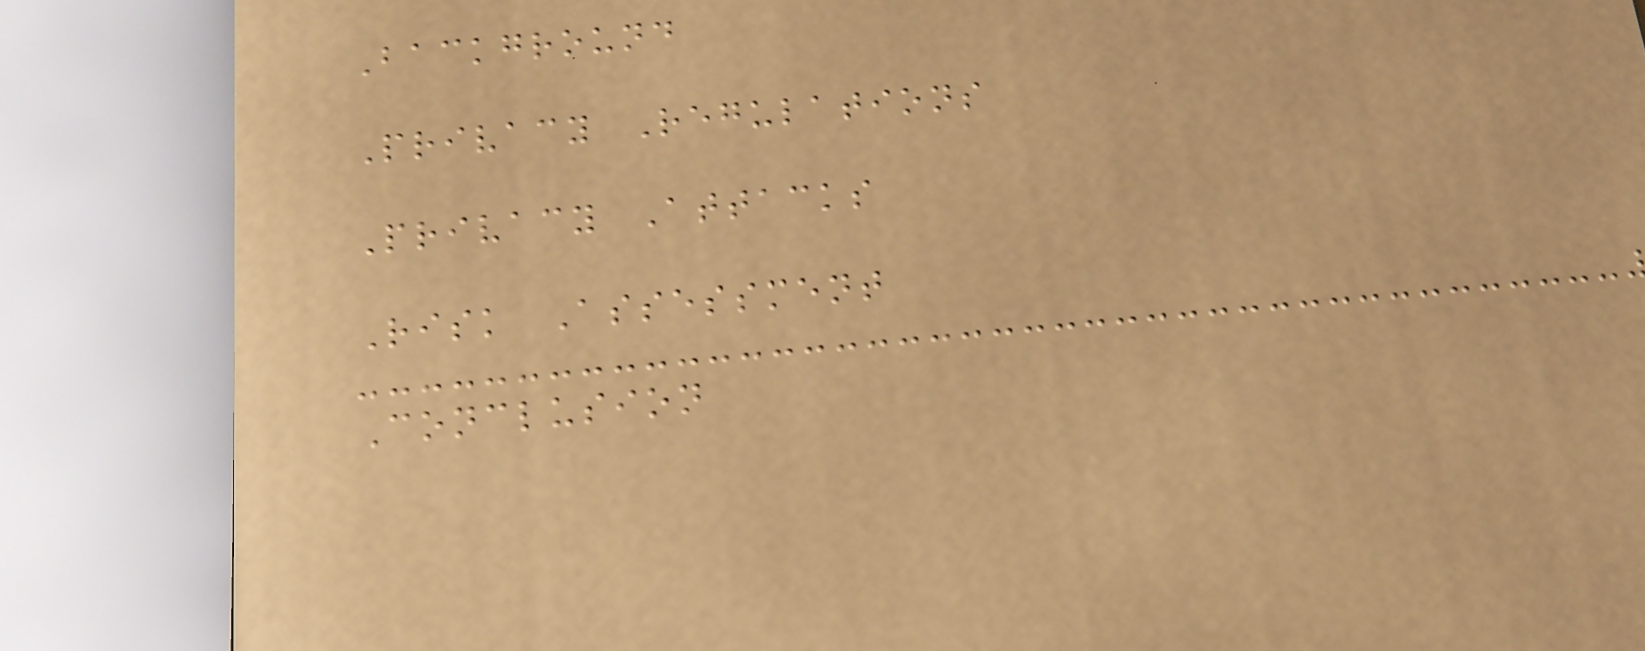Background
Privacy Regulations
Privacy Attacks
Risk Assessment
Conclusion
